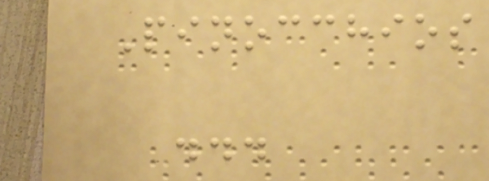Pinocchios
...
